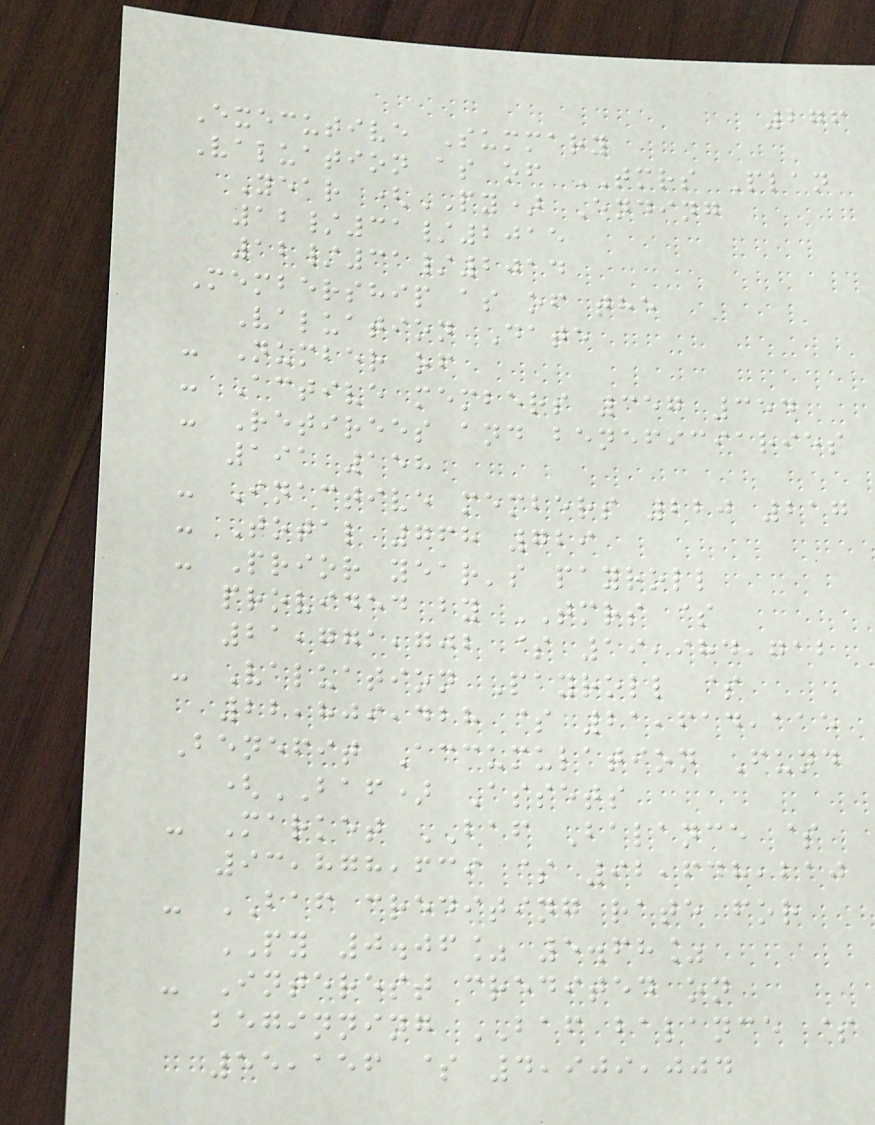276
Executive Summary
Valuation as of TMRS Plan
Year (PY) Ending
12/31/2015
12/31/2014
Membership as of the
Valuation Date
- Number of
- Active members 357 354
- Retirees and beneficiaries
191 158
- Inactive members 220 217
- Total 768 729
- Prior year's payroll
provided by TMRS $
21,771,702 $ 19,984,712
- Valuation Payroll $
22,809,428 $ 21,614,115
Benefit Accumulation Fund
(BAF) Assets
- Market BAF Balance $
93,878,639 $ 92,648,210
- BAF crediting rate for
PY 0.06% 5.68%
- Interest credited on
beginning BAF balance $
55,156 $ 4,909,004
